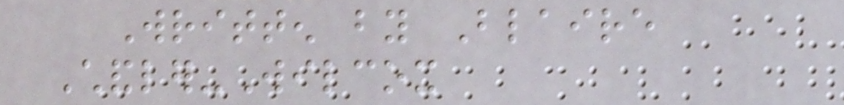Written by Blaire
Chandler-Wilcox
